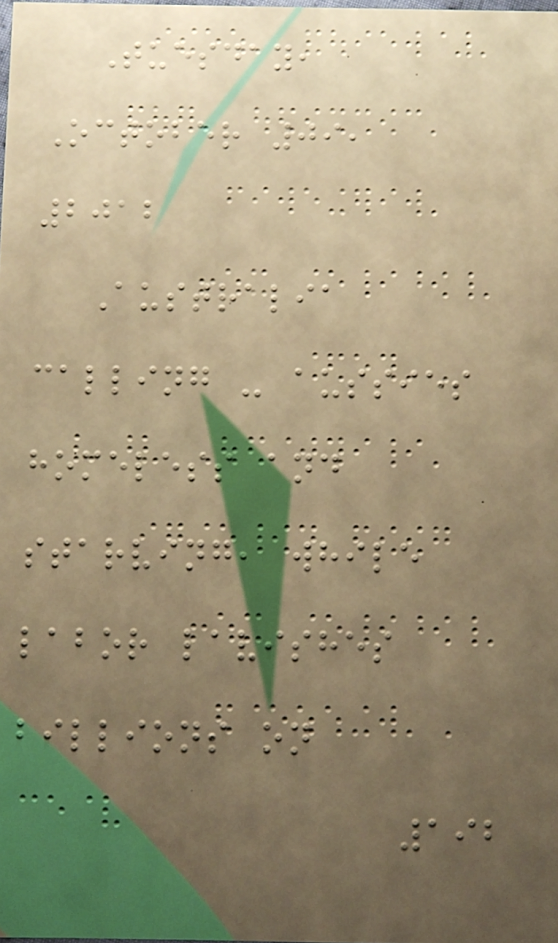Tuesday,
October 09,
2012
Australia
calling - aussies
homeless and
starving, while
labor lavishes
billions on
192
